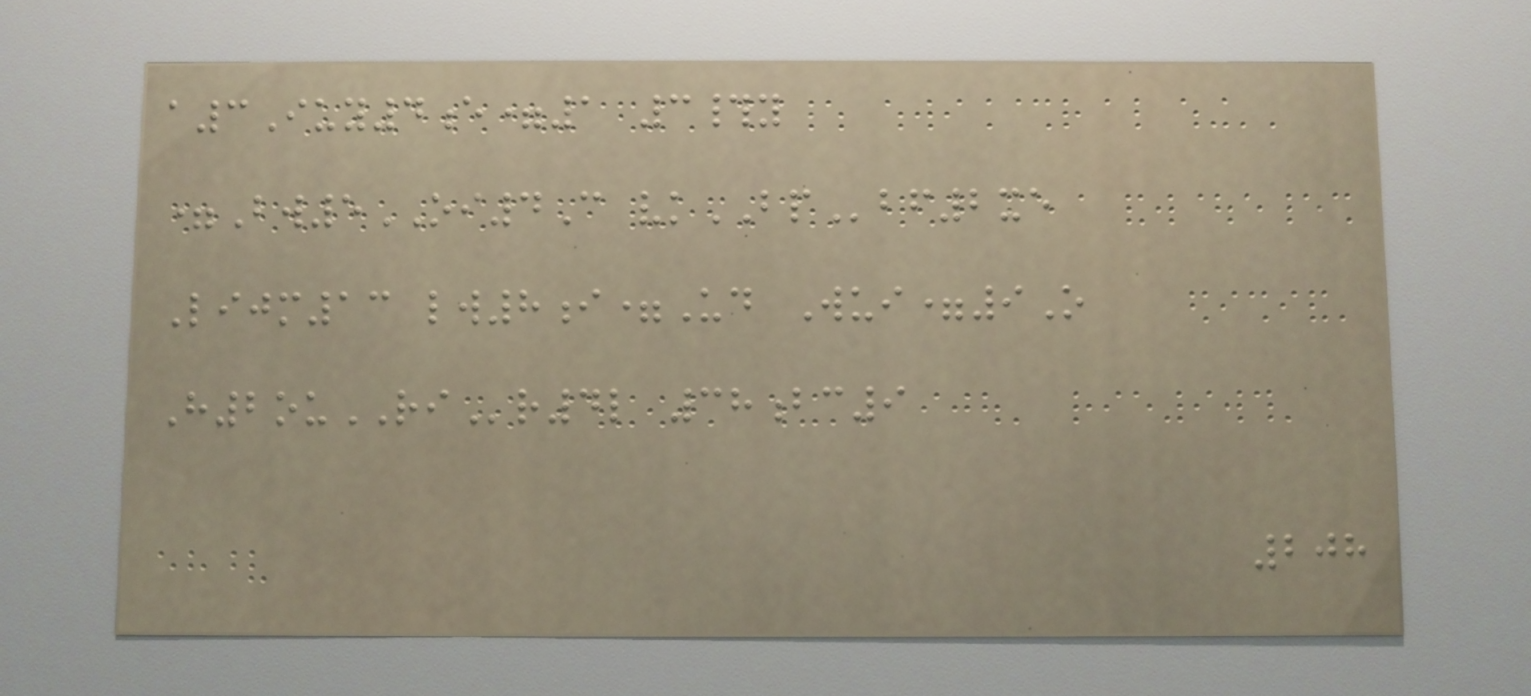a3Iuy4e=1 3#y
=Bw5OI4C vkBPbf2xe
Lijm13 lw8i=Ud Wui=9O
H2ouRIr4l 38bc9
208
